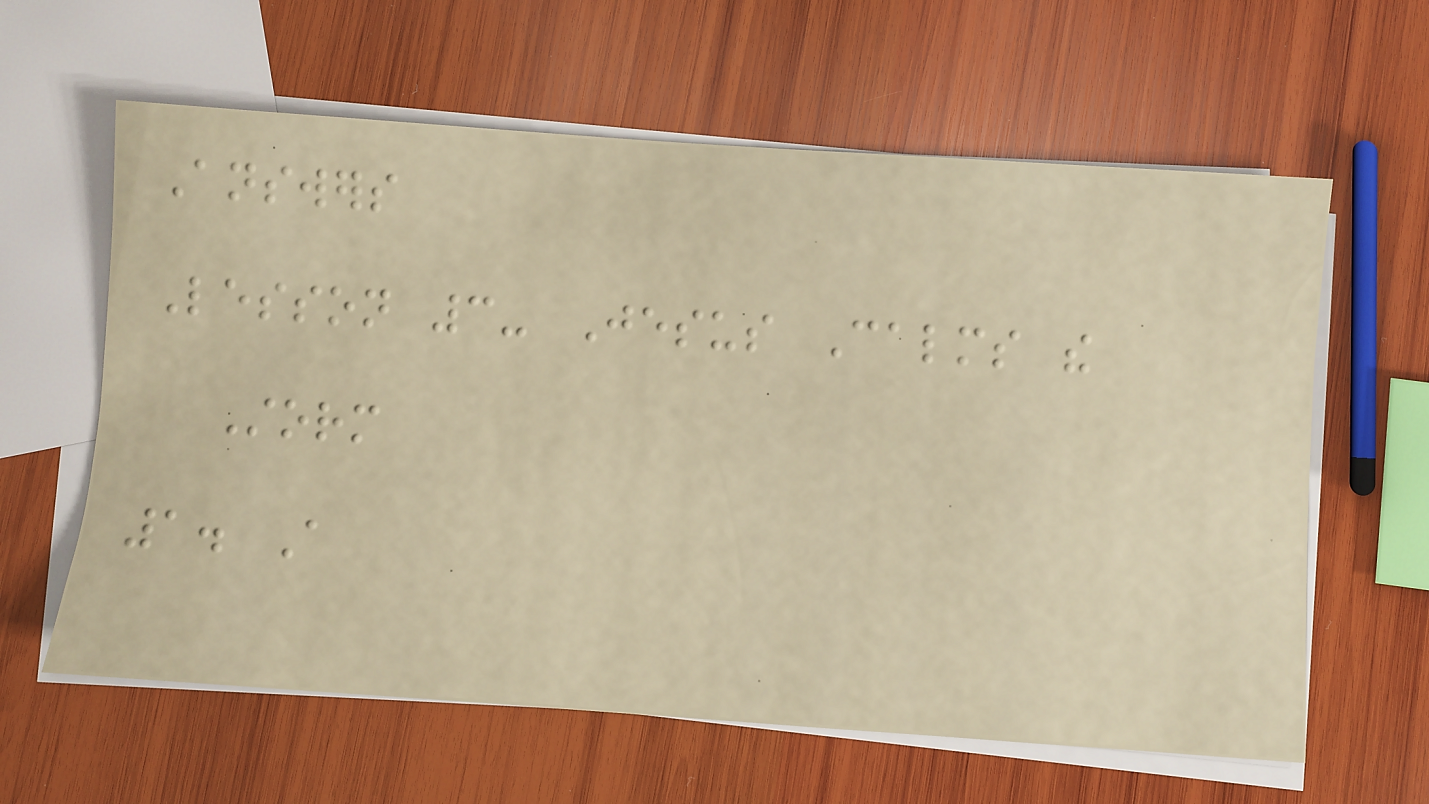Answers
Lesson 3- Jesus Calms the
Storm
1. A
